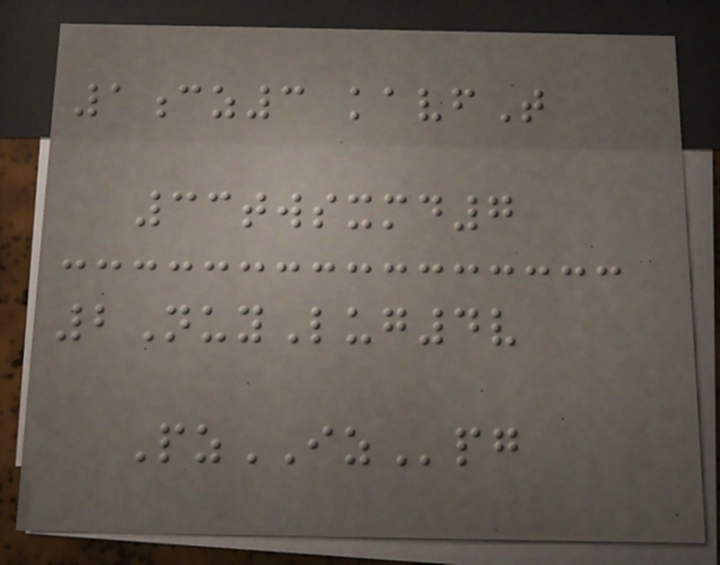1cz3 kavfT
33twsxmd7
2NuyLug4v
PzIZpg
